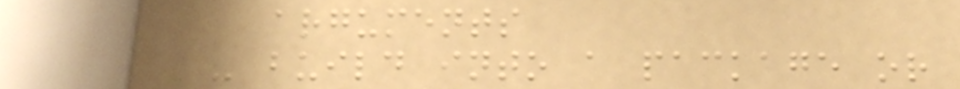arguments
- build into a package or
